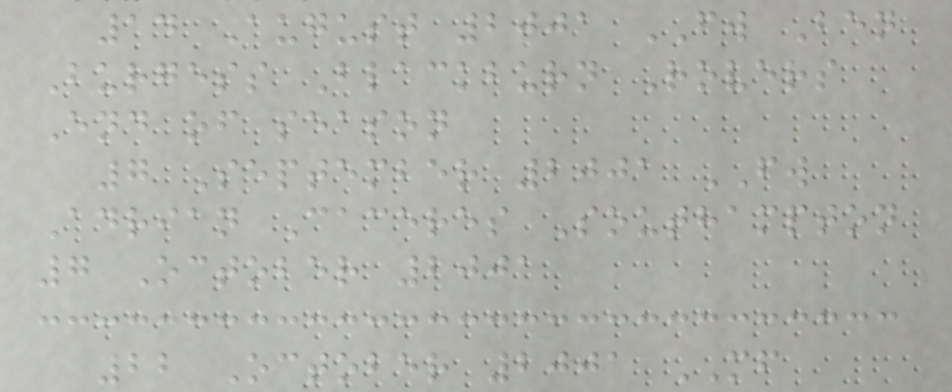14 August 2001 FW Ben
Burgess Blackburn Rovers
End of season
7 September 2001 FW
Adrian Caceres Southampton
7 October 2001
22 October 2001 MF
